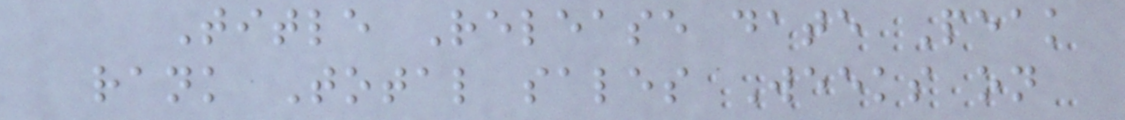Title Release date Peak
rank Total sales Weeks on
